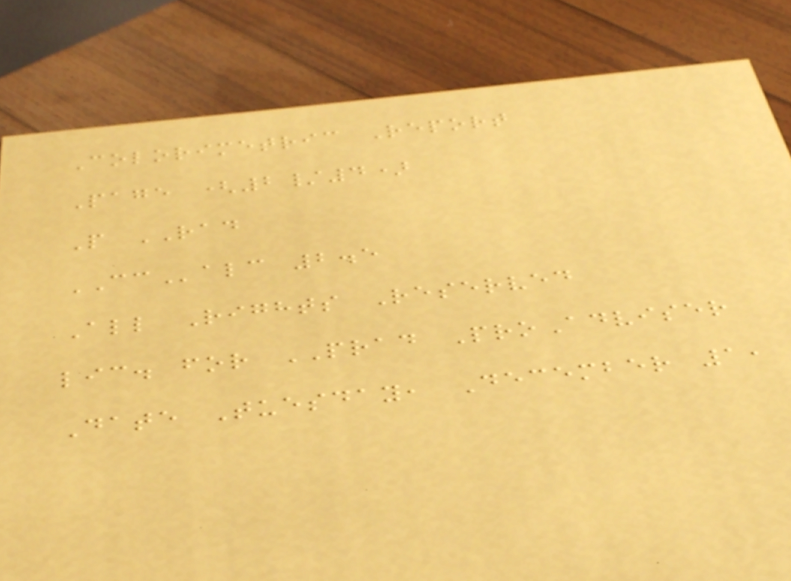Colorimetric Report
Page (2/4)
P RAD
CCalc 2.5
All Rights Reserved
lic. for PRAD ProAdviser
Date Tuesday, December 1,
